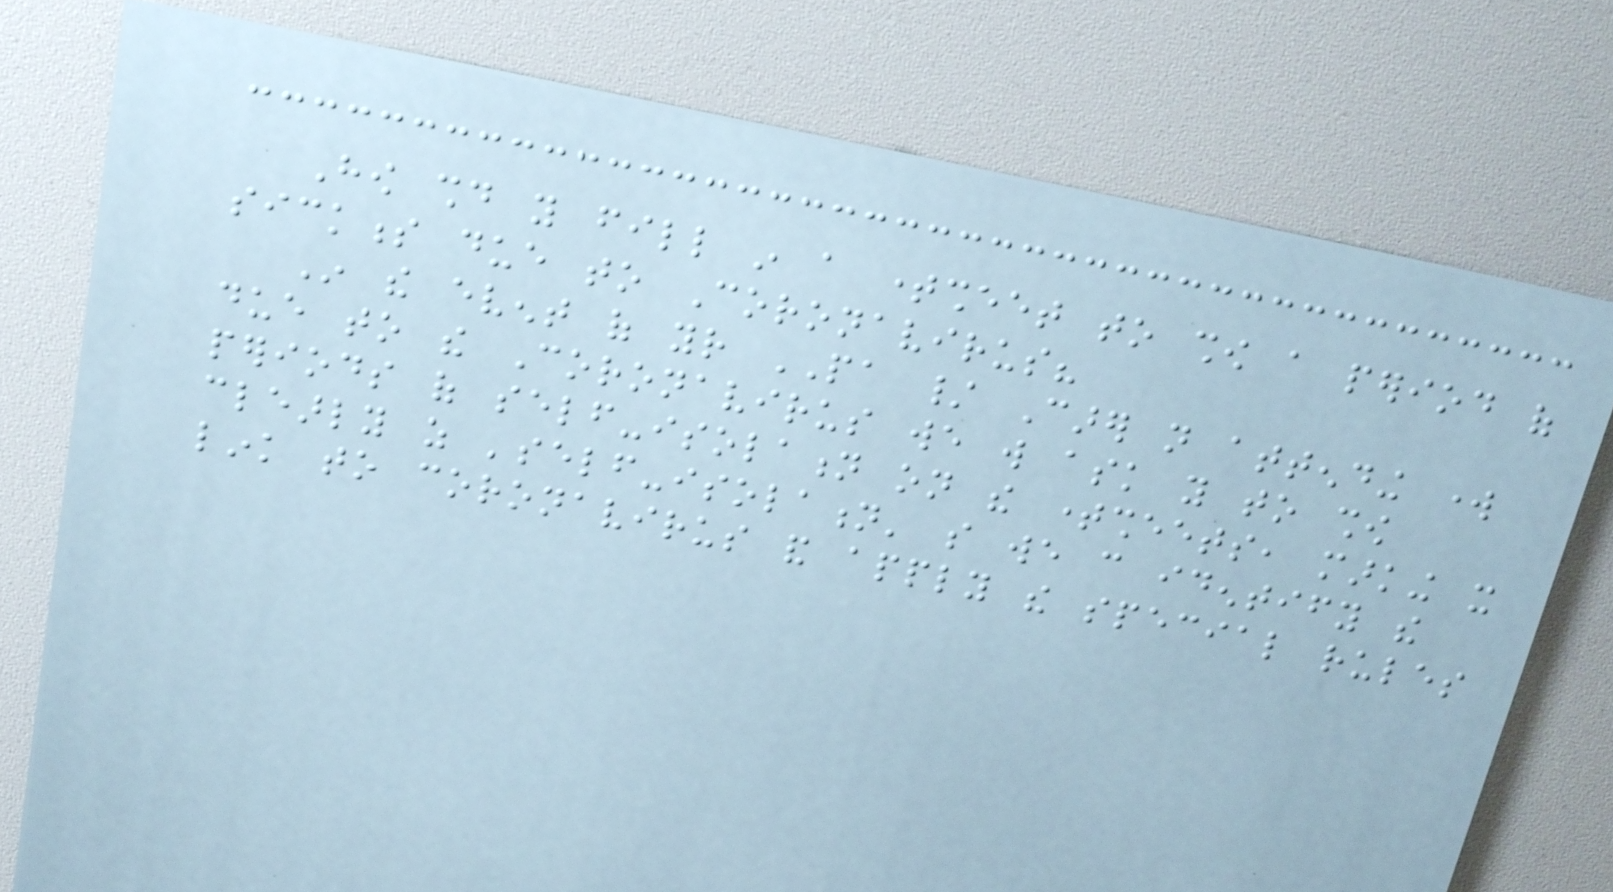How should you fill in a timesheet to show a period of
sickness due to Coronavirus?
In the event of your PA / Carer not attending work
due to the Coronavirus we will ask you to show
periods of self-isolation on the timesheets, marking it
clearly as 'self-isolation' so we can identify the
link to coronavirus and apply the special rules
